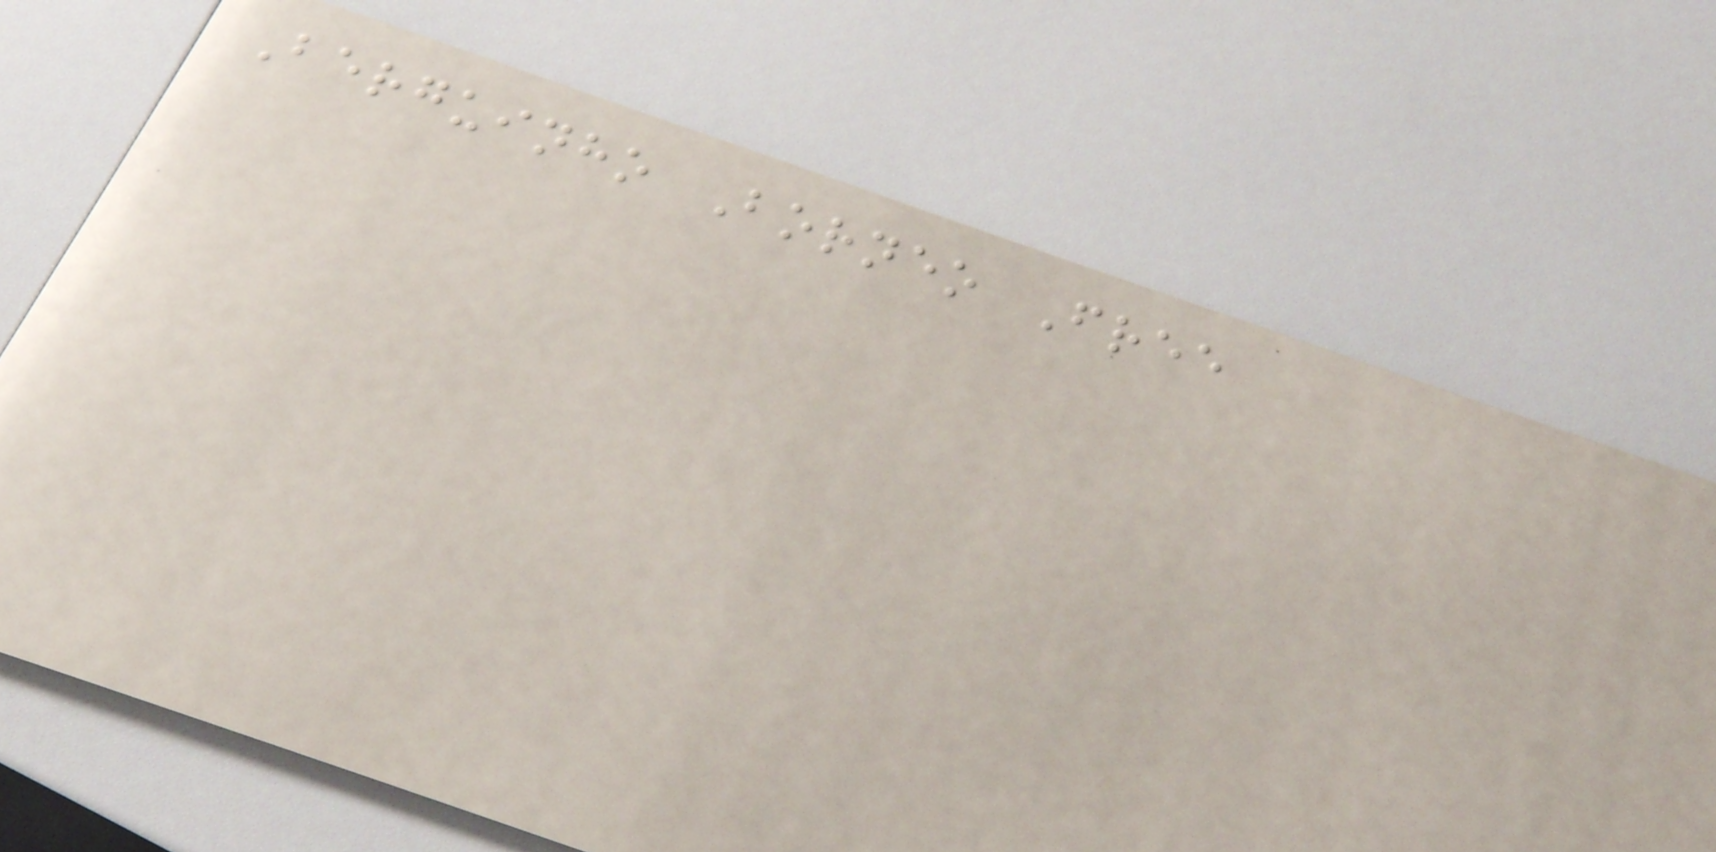Berguinho Borneo Free
